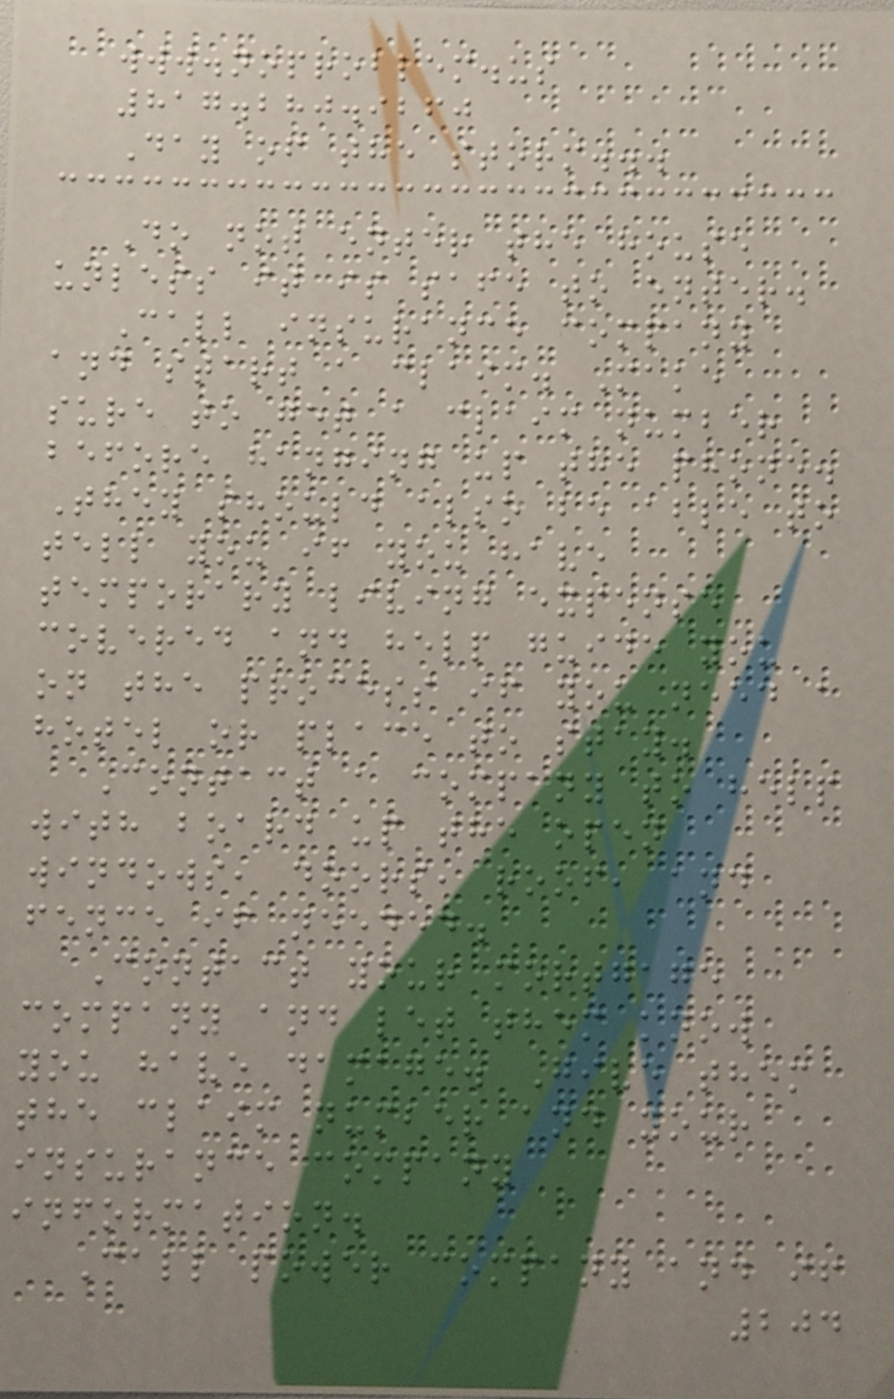www.noproblem.us
817.280.9260
Day of the storm...
Do not enter the house
unless it is safe to enter.
Call insurance company
and start a claim. Make
sure to get a claim number
before hanging up the phone.
They should also be able to
tell you if you have
temporary living expense
covered and help guide you
on the process if you need a
hotel or place to stay.
Contact a company to help
with board up the open
windows, doors, roof, and
fence if needed.
Contact your mortgage
company and let them know
you have damage. Give them
the claim number and your
insurance company
information.
Call power company and if
204
